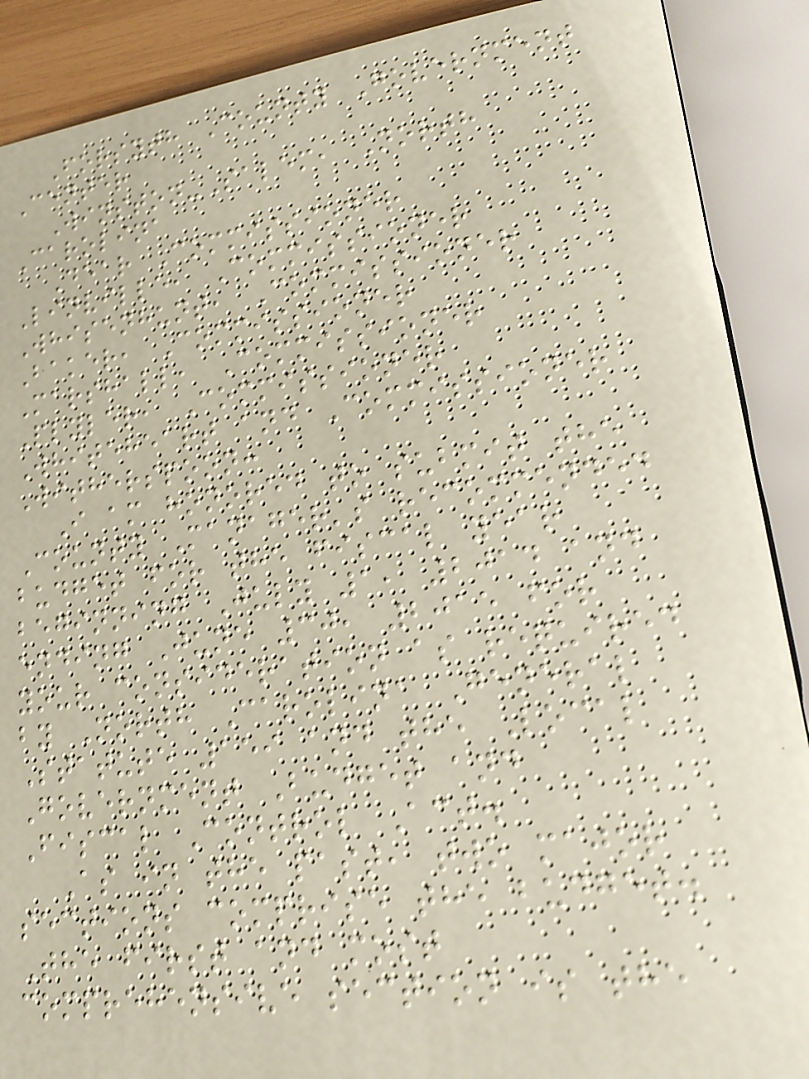Forsyth County Government
Center
Winston-Salem, North
Carolina
Dear Commissioner
Linville, Commissioner
Whisenhunt, Commissioner
Baker, Commissioner
Marshall, Commissioner
Plyler, Commissioner
Whiteheart and Commissioner
Witherspoon:
I am honored to submit the
County Manager's recommended
budget for the fiscal year
beginning July 1, 2014 and
ending June 30, 2015 for
your consideration as required
by North Carolina General
Statute 159 and the Local
Government Budget and
Fiscal Control Act.
As in the past, two major
sections comprise the budget.
The first and most
comprehensive section is the
